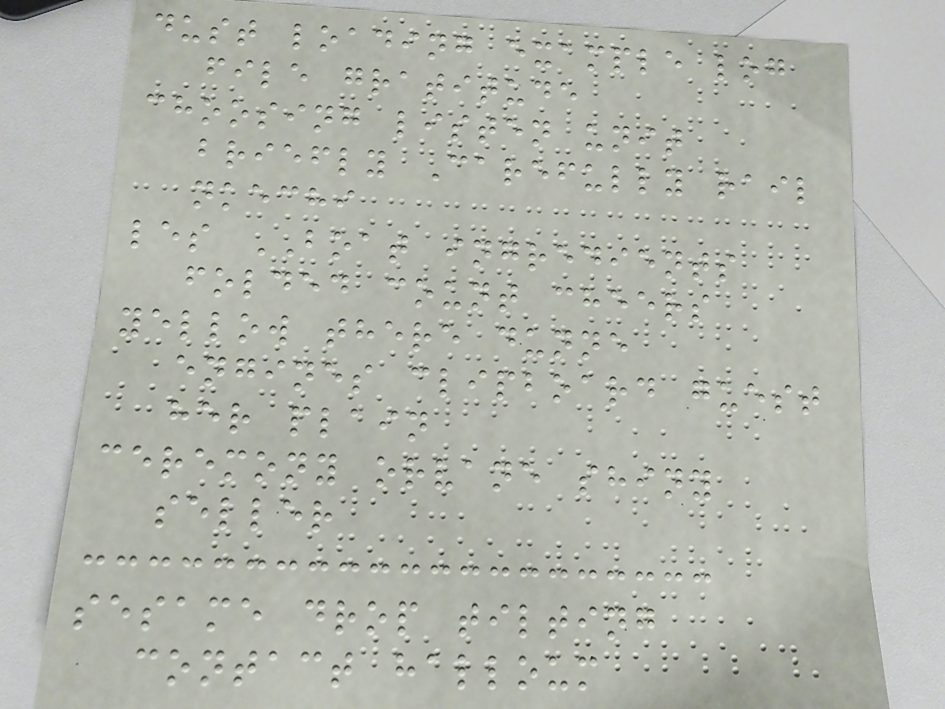dust loading example log
file gratitude
choosing listen unit
briefly Carefully rail
nkechi
les BOAT ingredients
folded count cheers
yellow there dunne
engines clipboard guest
her plain
ceremony orvane shiny
seller
sesame drop tilting
contact halloum
